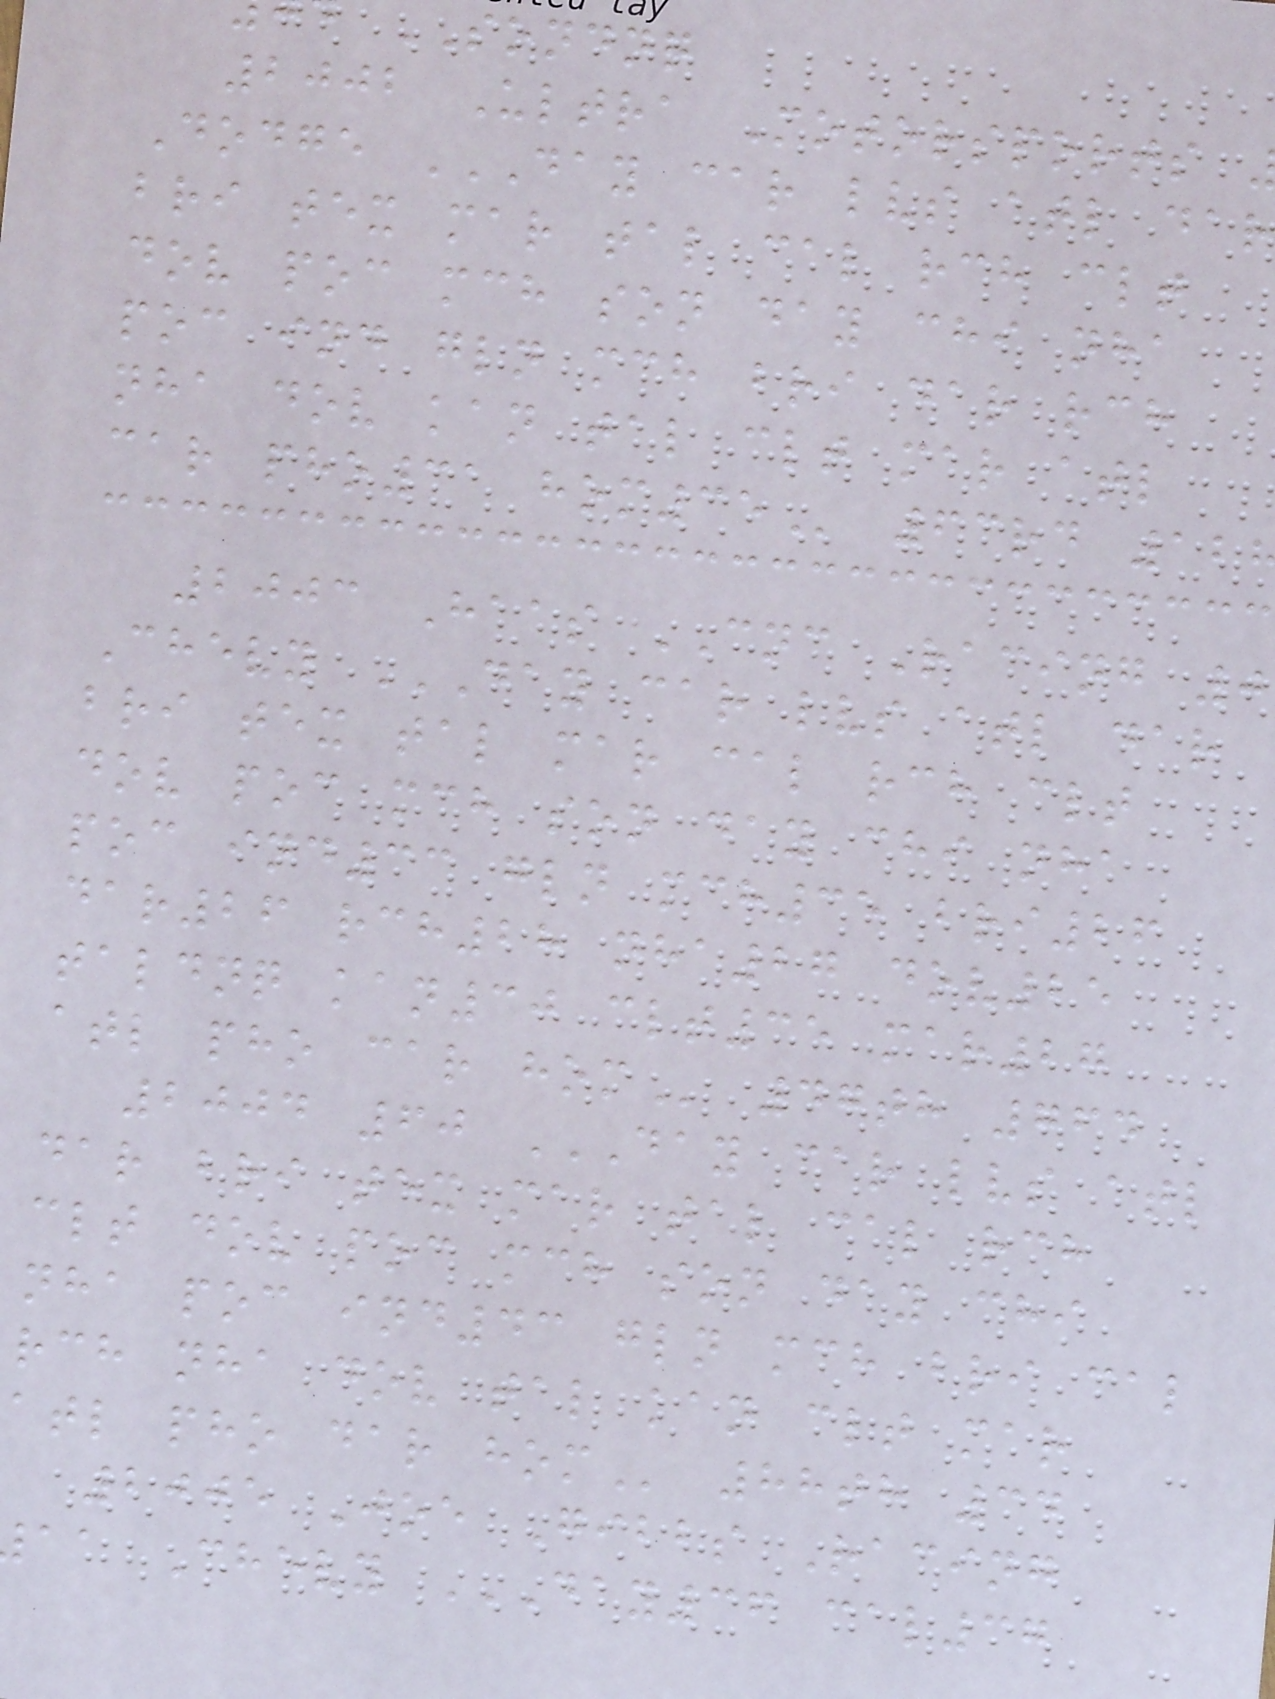SONDNQ
2002 Ultra Motorsports
Dodge DAY CAR LVS ATL DAR
bri tex mar tal cal rch clt
dov poc mch son day chi nha
poc ind gln mch bri dar rch
nha dov kan tal clt mar atl
car pho31
2003 Haas CNC Racing 0
Chevy DAY CAR LVS ATL DAR
bri tex tal mar cal rch clt
dov poc mch son day chi nha
poc ind33 gln mch35 bri26
dar26 rch28 nha27 dov25
taldnq kan30 clt35 mar27
atl pho car
2004 60 DAY CAR LVS ATL
dar bri tex mar tal cal rch
clt dov poc mch son day chi
nha poc ind43 gln mch bri cal
rch nha dov tal kan clt mar
atl pho dar
2005 Joe Gibbs Racing
